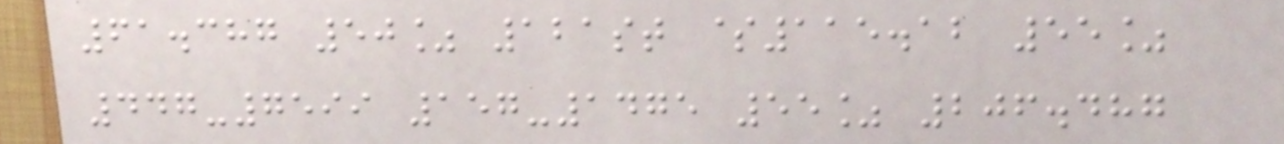61.387 50% 121st $115.12 55%
447-7599 157-1475 55% 206.487
